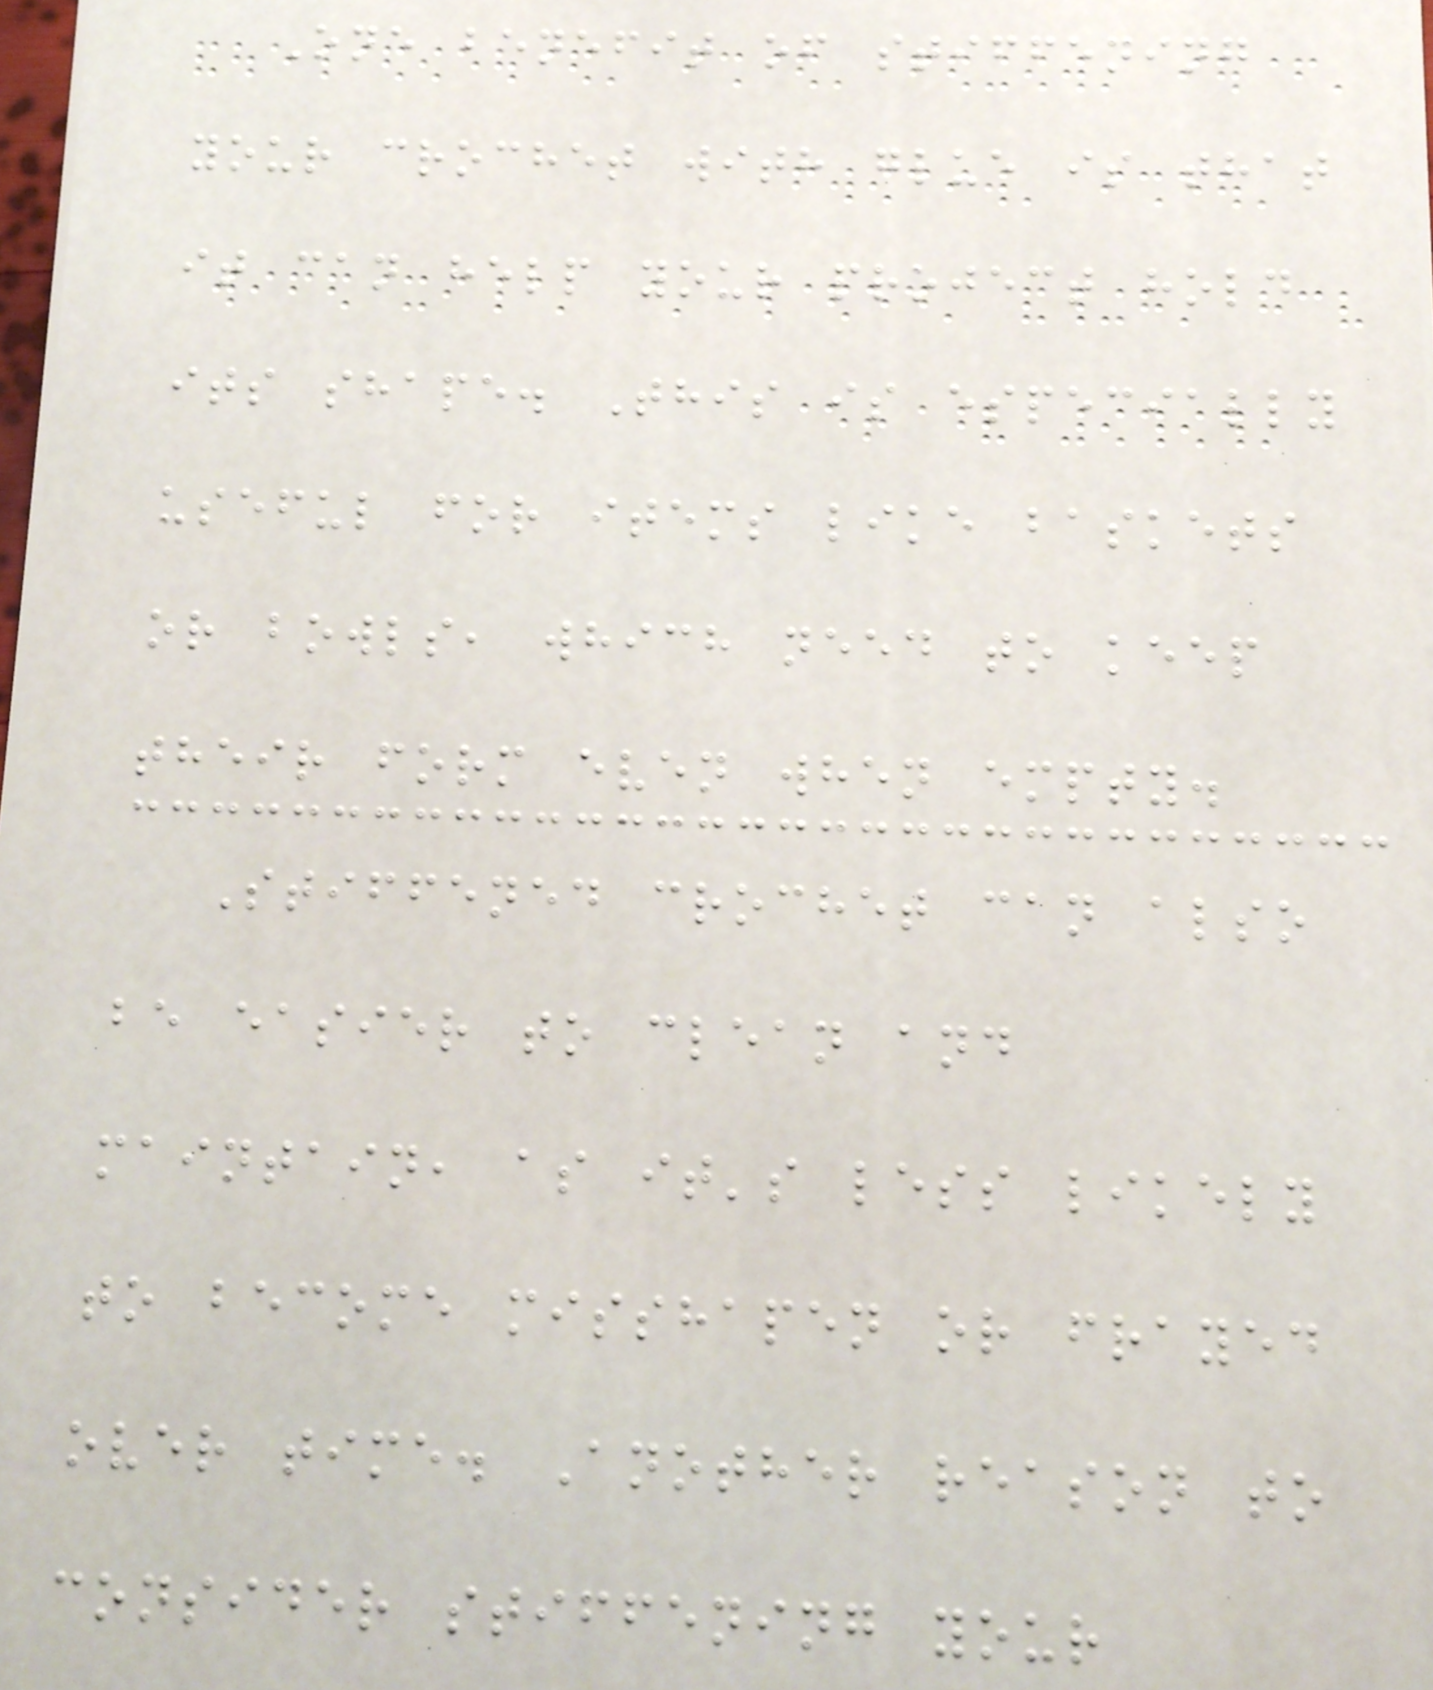One benefit of stiffening
your crochet with glue is that
it can help your project hold
its shape. This is especially
useful for items like baskets
or bowls, which need to keep
their form even when empty.
Stiffened crochet can also
be easier to clean and
maintain, as it's less likely
to become misshapen or frayed
over time. Another reason to
consider stiffening your
